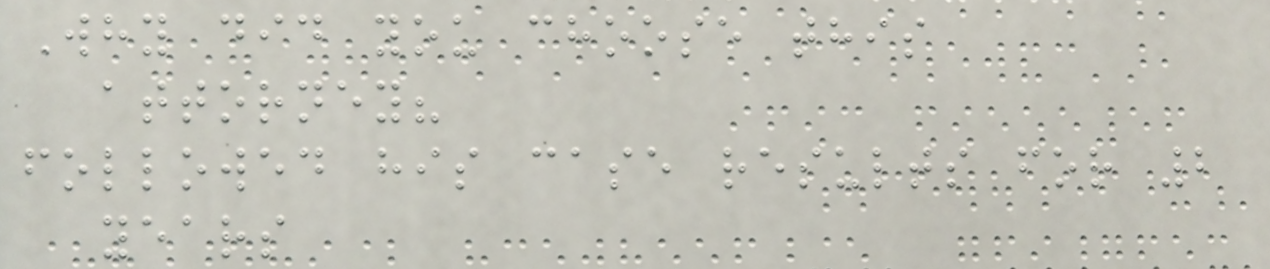Why did you choose this
attorney?
followed his case results for 2
years
